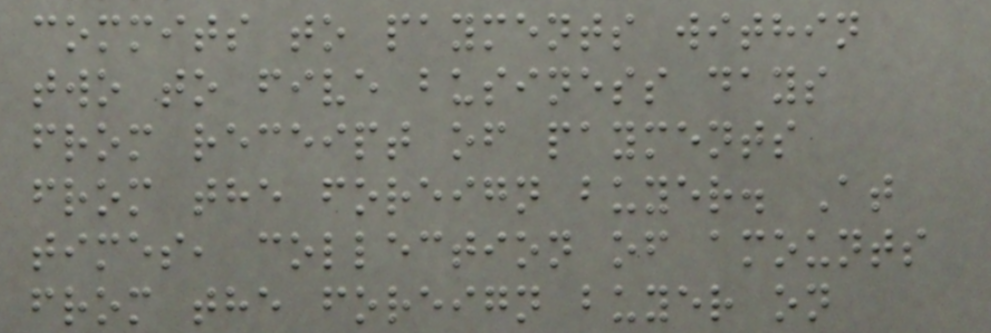commits to payments within
two to five business days
from receipt of payments
from the foreign buyer. At
times, collection of amounts
from the foreign buyer on
